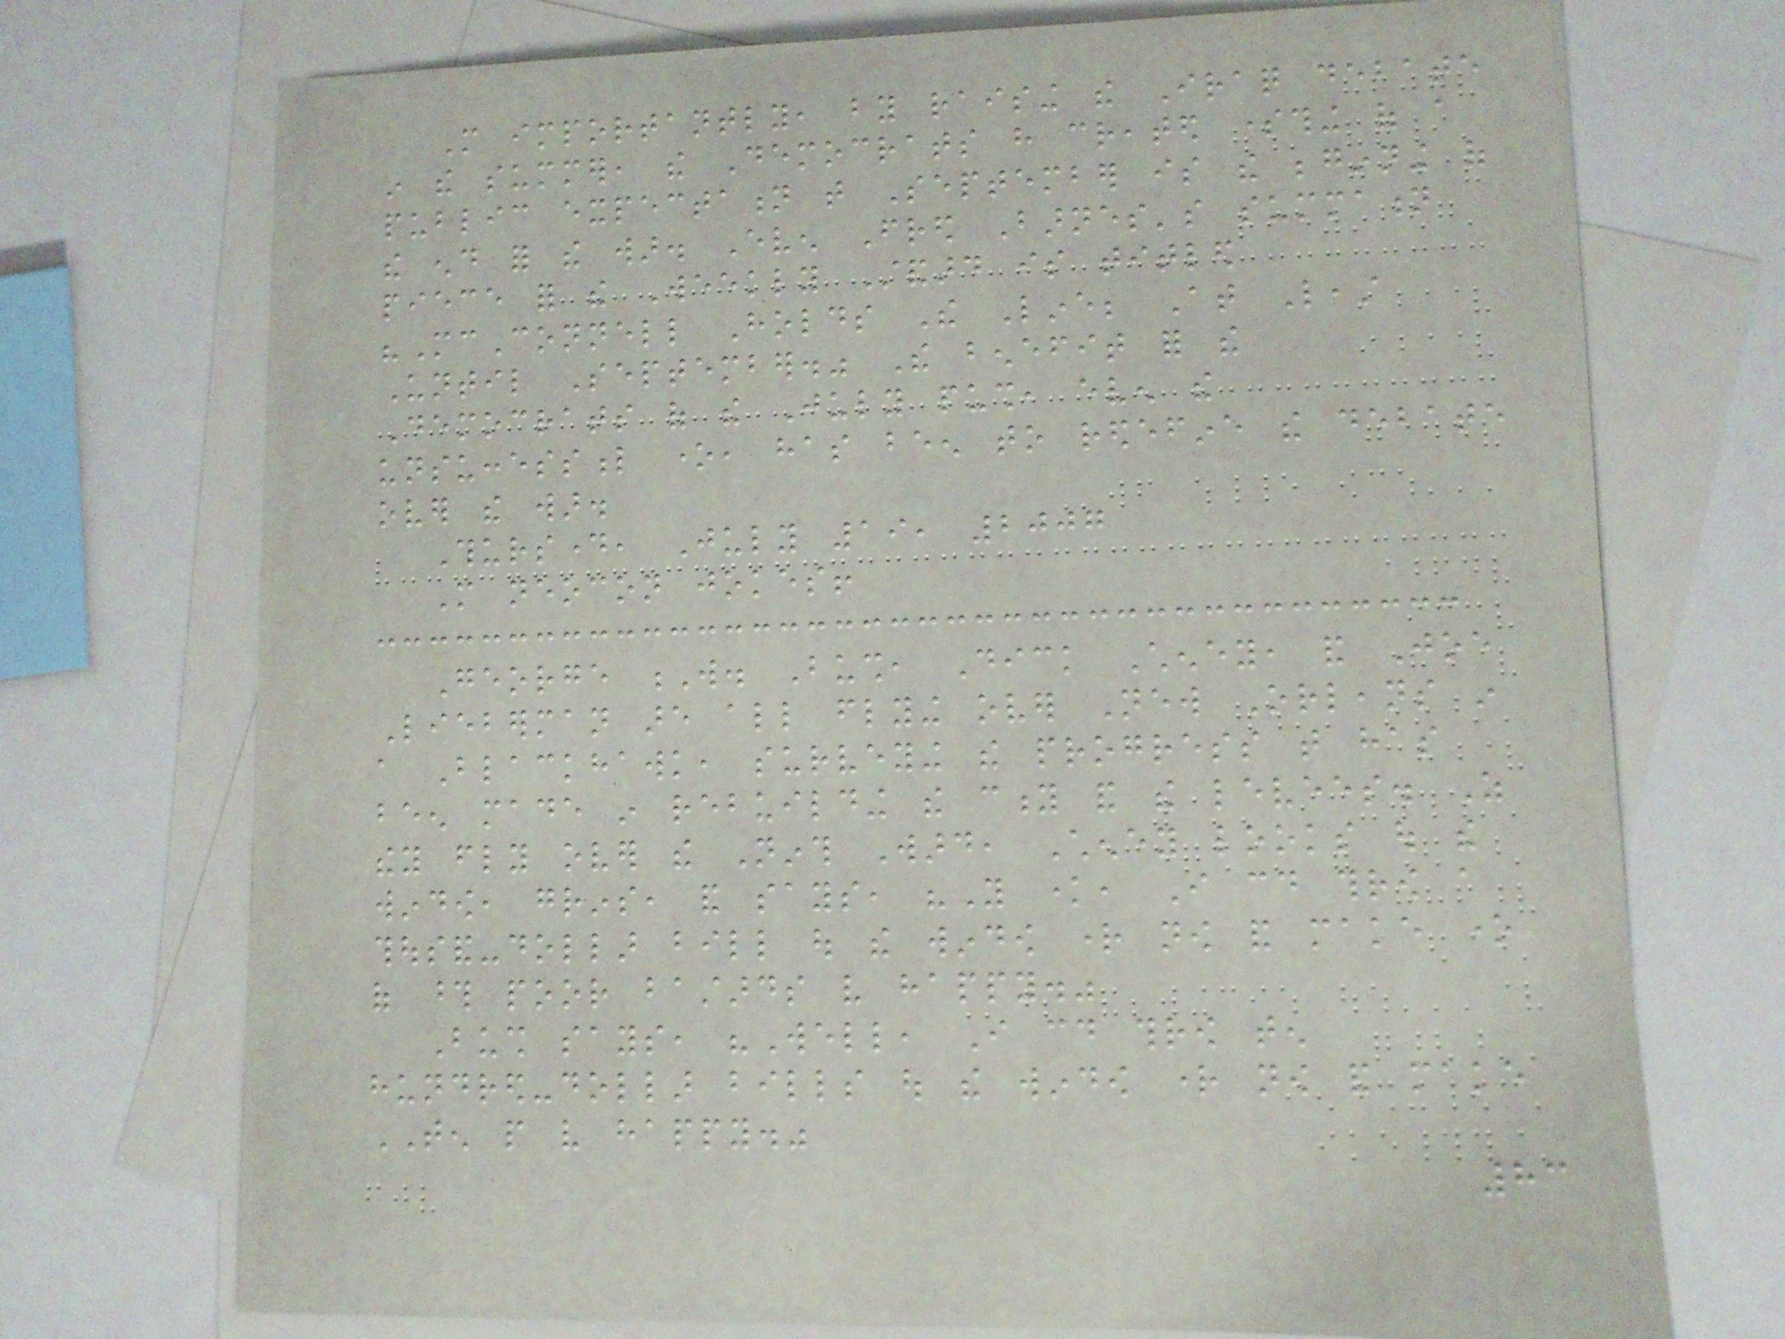More importantly, by raising the Iraq debate
in the summer, the Democrats have created something of a
public expectation that September is the beginning of
the end for the war. Even Fred Barnes's summation
piece for the Weekly Standard is titled
"McConnell Holds The Line; At Least
Until September." The benefit for the
Democrats of the July push, even the
unsuccessful one, has been to redefine the debate
over the war.
Thursday, July 19, 2007
More neocon jokes!
George W. Bush, Dick Cheney, and Joe
Lieberman are all flying over New Orleans in
a Blackhawk, surveying the progress that has
been made in rebuilding the city and the levees. As
they fly over the Ninth Ward, Cheney looks out the
window, grins, and says, "You know, I could throw a
thousand-dollar bill out the window right now and make one
of those poor bastards very happy."
Bush says, "Well, I could throw ten
hundred-dollar bills out the window right now and make
TEN people very happy."
83
